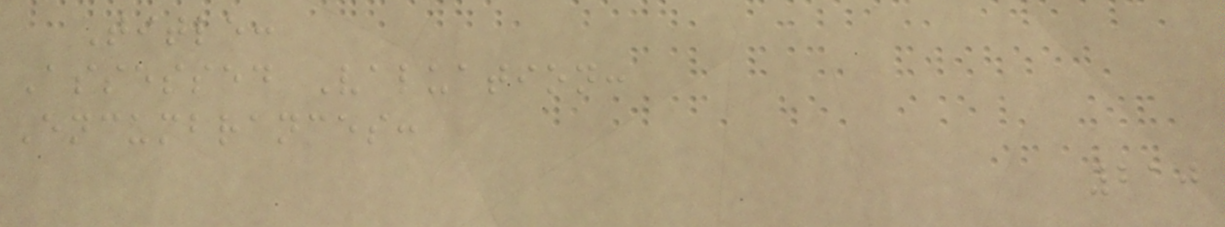Title:
Assessed Valuation:
Encumbrances:
210
